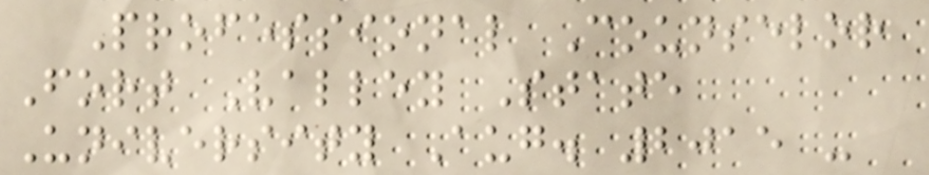Professional Counselor
Fort Valley State
University Aug. 2015 -
